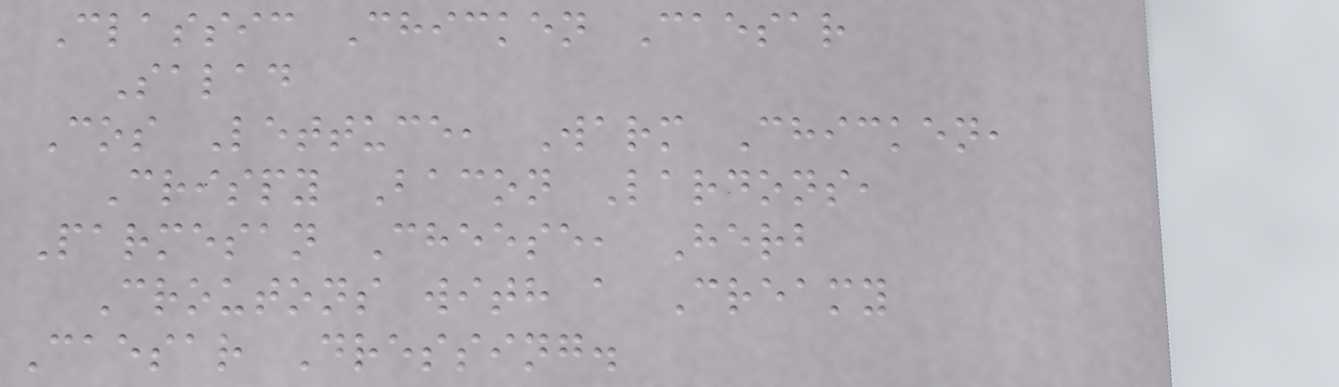Classic Chicken Caesar
Salad
Cos Lettuce, Warm Chicken,
Crispy Bacon Lardons,
Parmesan Cheese, Herb
Croutons with a Creamy
Caesar Dressing.
